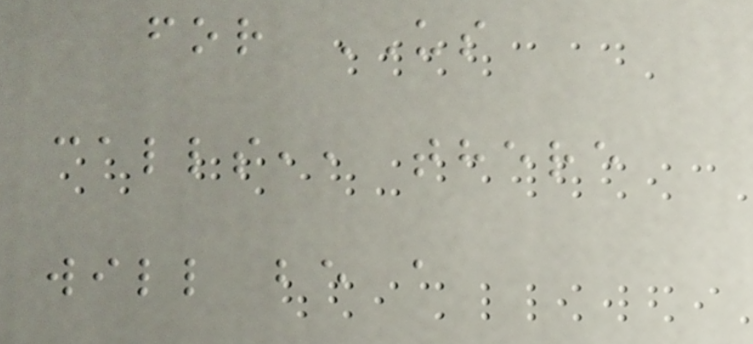for US
calls,, there
will be a
